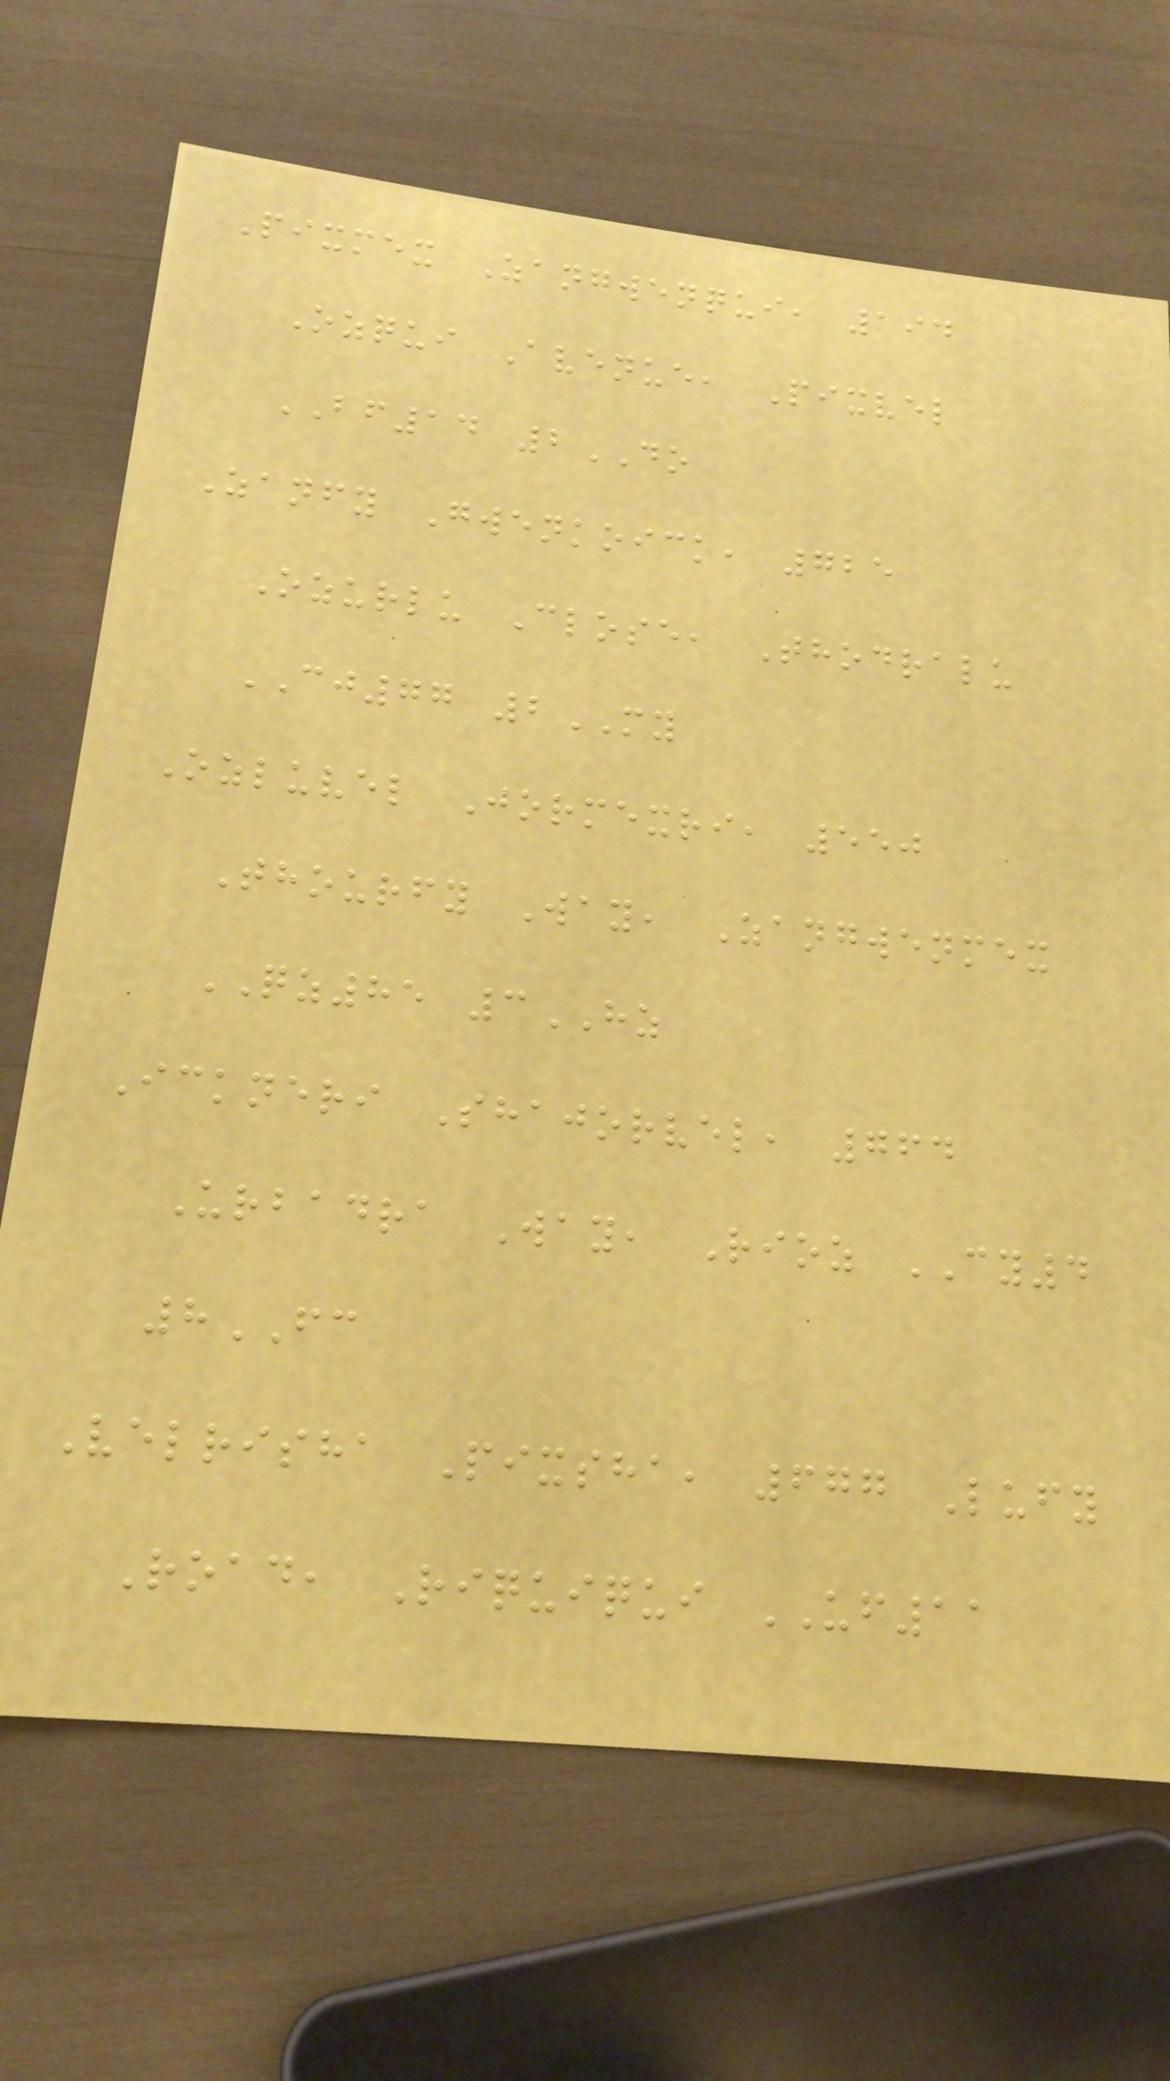Pixmex Zangwenqui, 194
Ozqui Avenue, Pixvel
BF14 2DO
Zanfy Gwenkoick, 725
Ozurlu Close, Thodralu
CJ77 2MY
Ozluvel Jormexri, 550
Thourfy Way, Zangwenmex
QZ85 3HZ
Ickneri Shajorvel, 764
Urbadra Way, Rioz CY4
8FC
Velrisha Pixsha, 677 Lufy
Road, Riquiqui UF11
